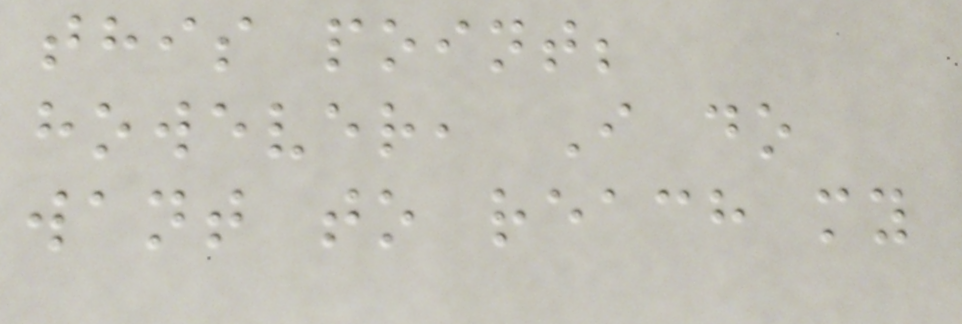this point;
however, I do
want to reach my
